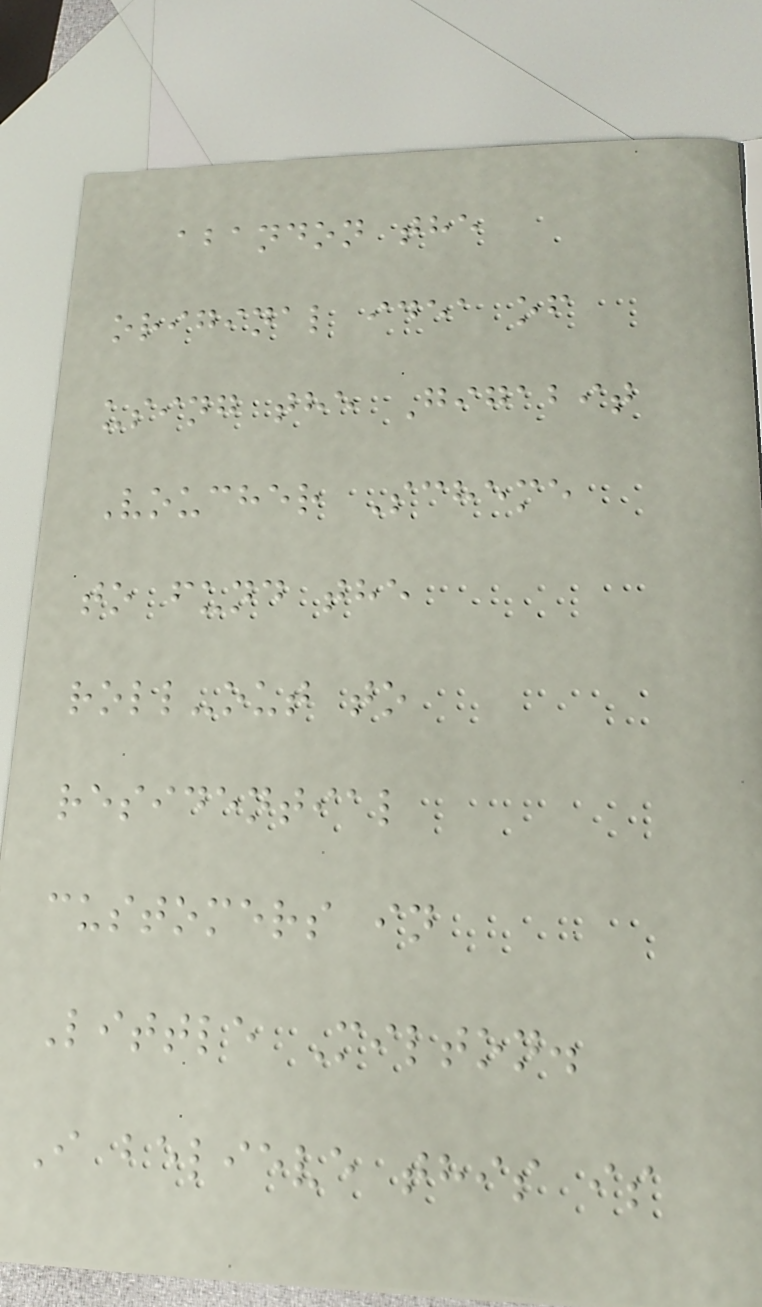abandon the
original idea of
using the Gigabit
Voucher Scheme
to fund the
roll-out to
residential
customers in
Little Milton.
I believe this is
